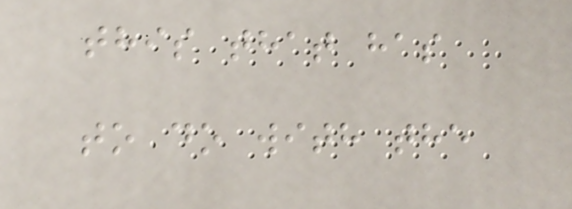this that has
to do with the
